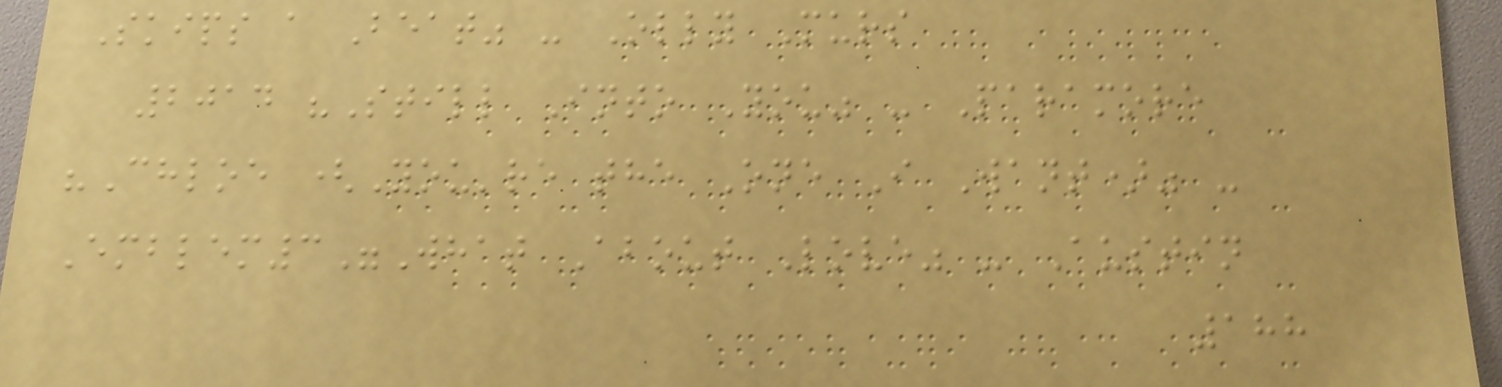Skips a Beat" - Olly Murs
2014 "Still Into You" - Paramore
"Chloe (You're the One I Want)" -
Emblem3"What About Love" - Austin
188
